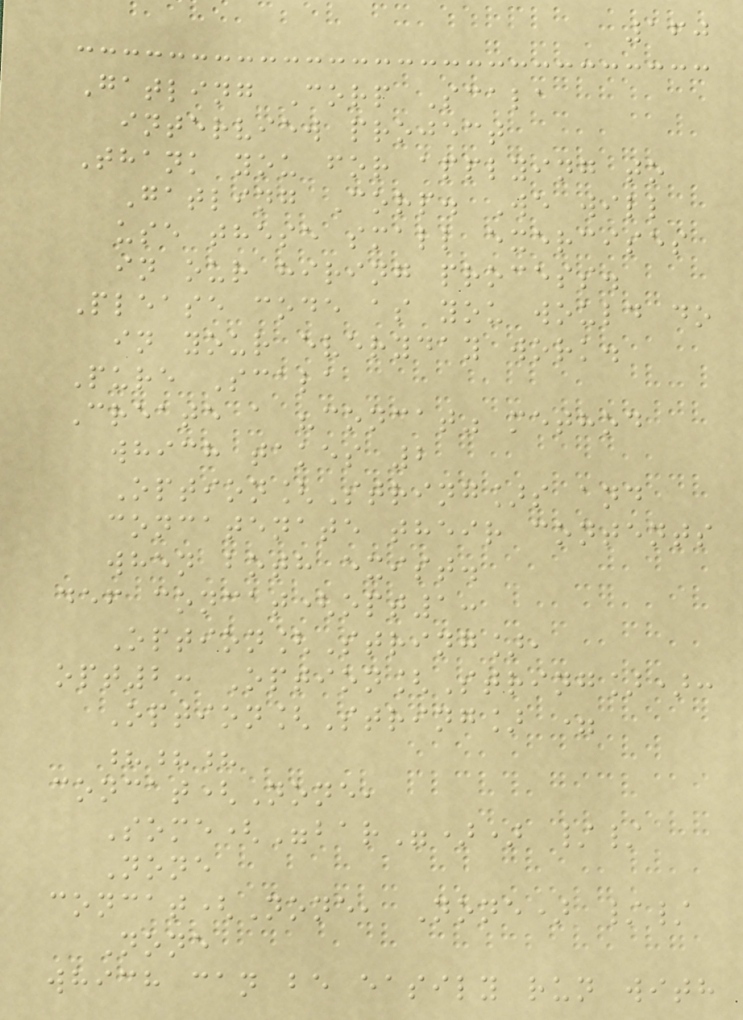160
Gatling Corp Scala
interview project
Thank you for applying to
Gatling Corp. We will
use these small exercises
in our hiring process.
Please code as you would do
in your everyday work.
Pure Scala
Create a "concat" method
which takes 2
Option[String]s and
concatenate their contents
when both exist.
def concat(opt1:
Option[String],
opt2: Option[String]):
Option[String] =
???
concat(None,
Some("bar")) //
None
concat(None, None) //
None
which can be easily run with
